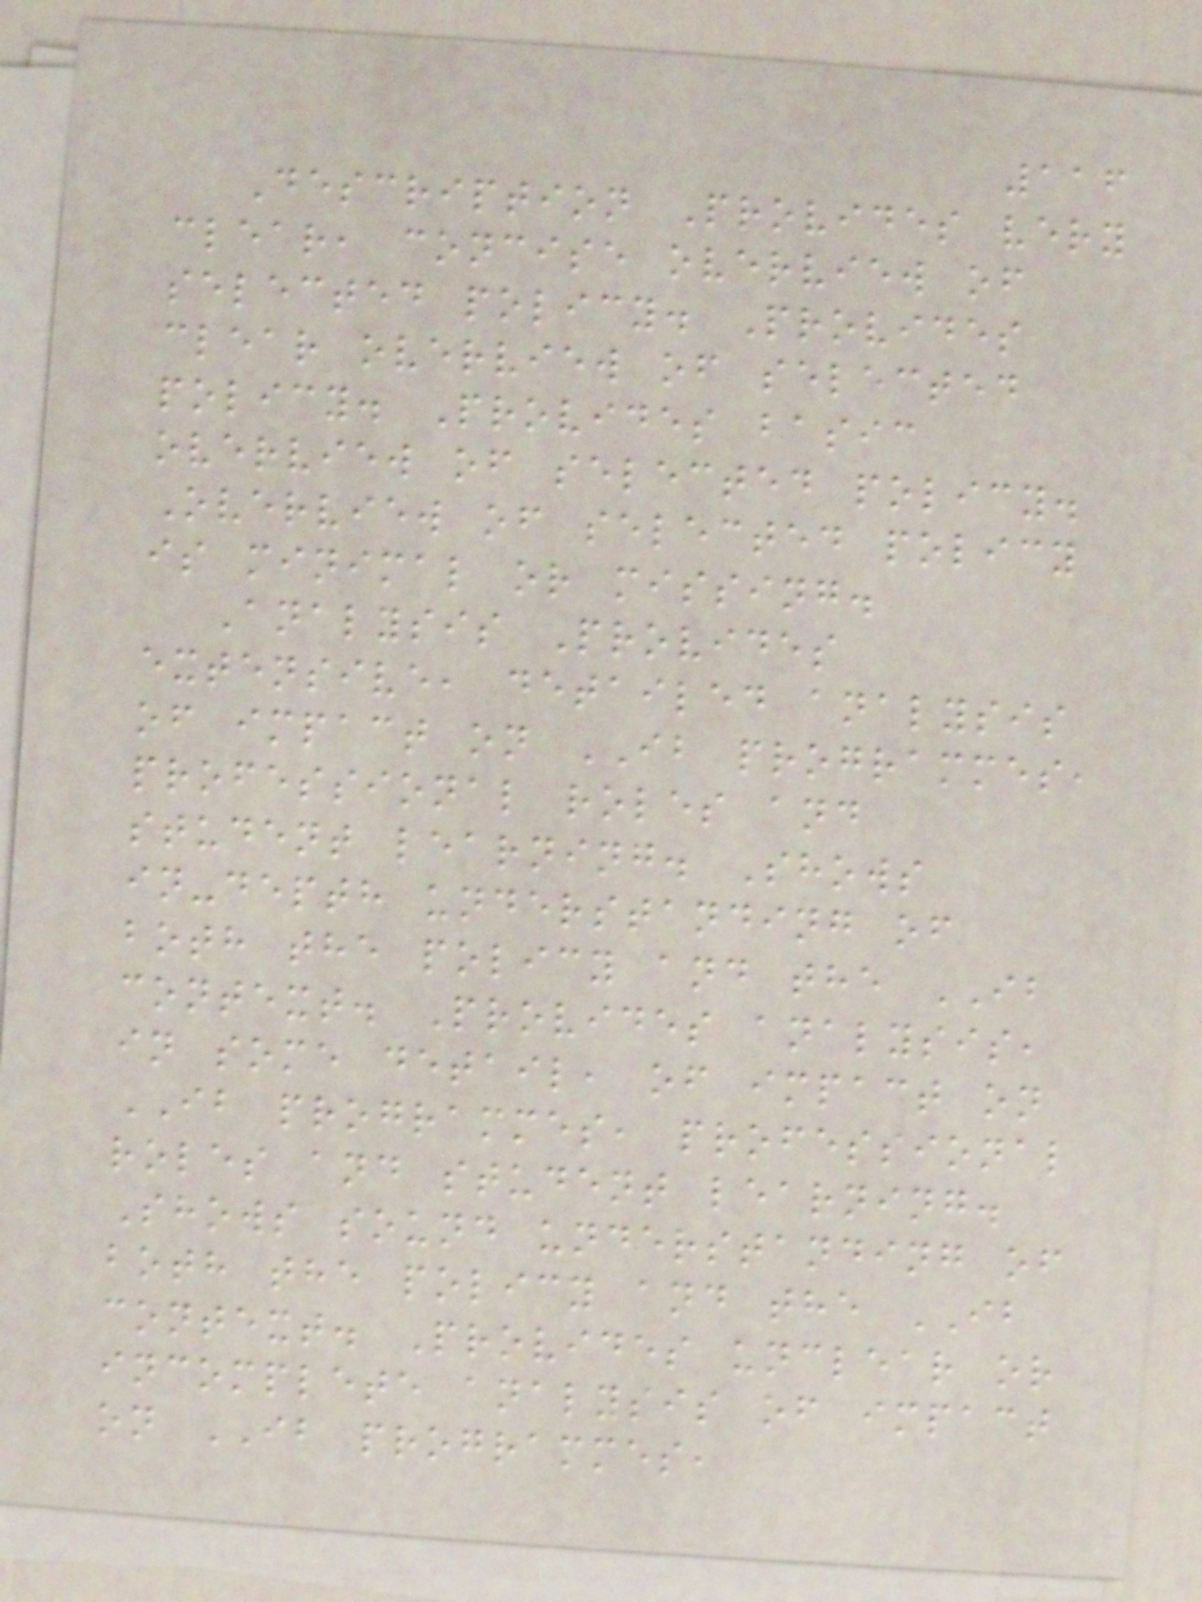116
Description Provides very
clear, concise overview of
selected policy. Provides
clear overview of selected
policy. Provides basic
overview of selected policy.
Overview of selected policy
is minimal or missing.
Analysis Provides
extensive, detailed analysis
of impact on IB programmes,
professional roles and
student learning. Shows
in-depth understanding of
both the policy and the IB
context. Provides analysis,
in some detail, of impact on
IB programmes, professional
roles and student learning.
Shows sound understanding of
both the policy and the IB
context. Provides unclear or
incomplete analysis of impact
on IB programmes,
